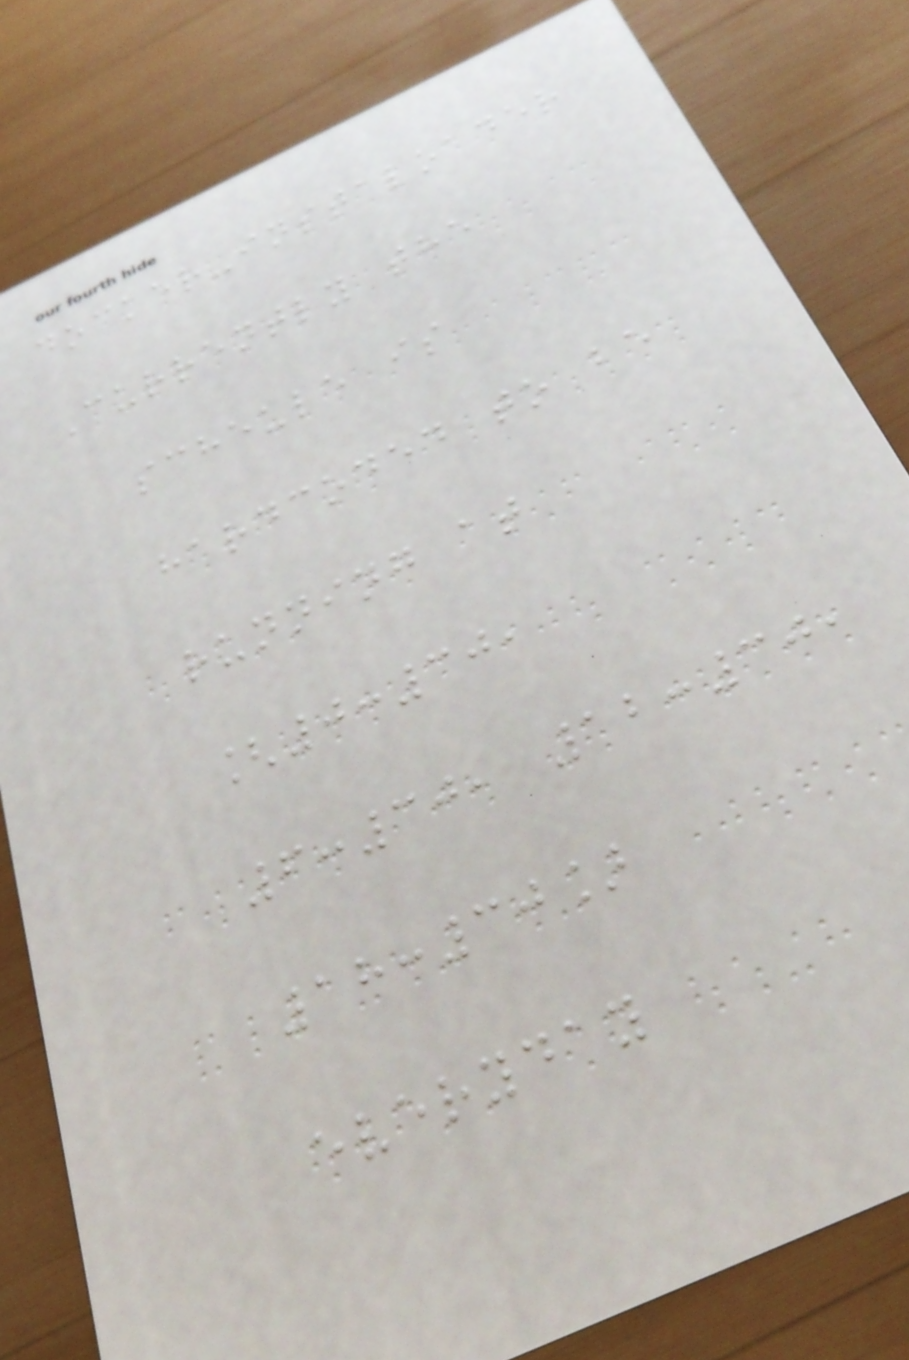docker-instaloader
Currently the
scheule is
hardcoded to be
running at
[0:30,
6:30, 12:30,
18:30]
everyday
